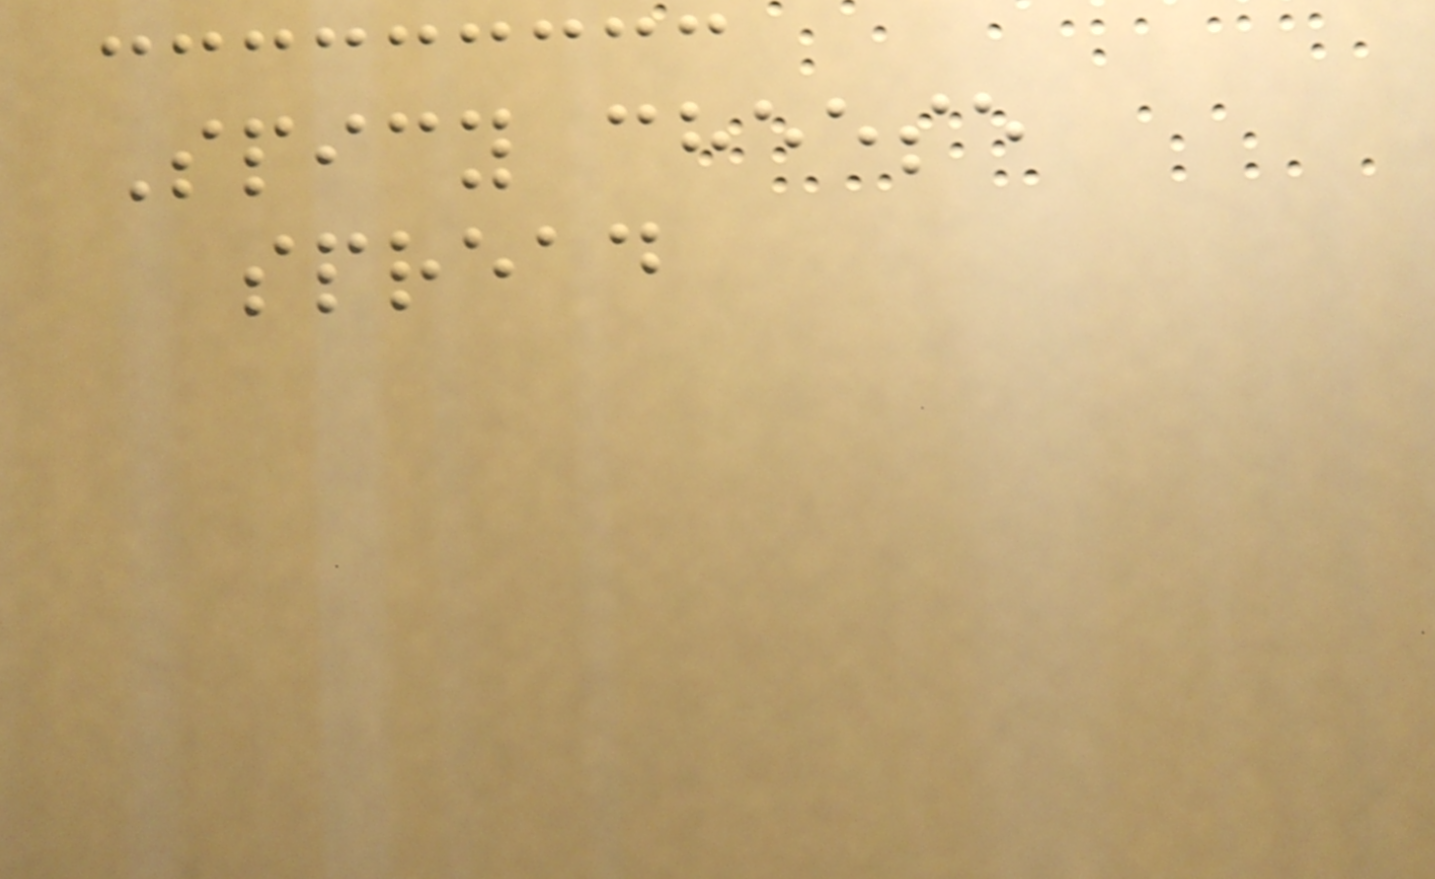Spicy cheese
spread
